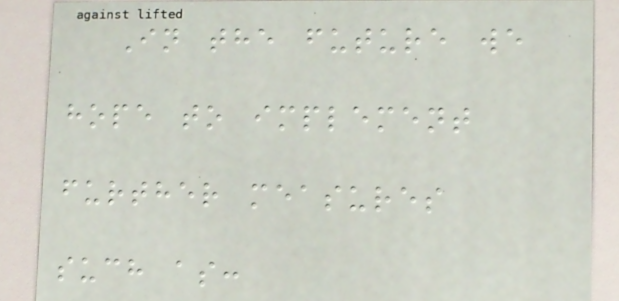In the future we
hope to implement
further measures
such as:
